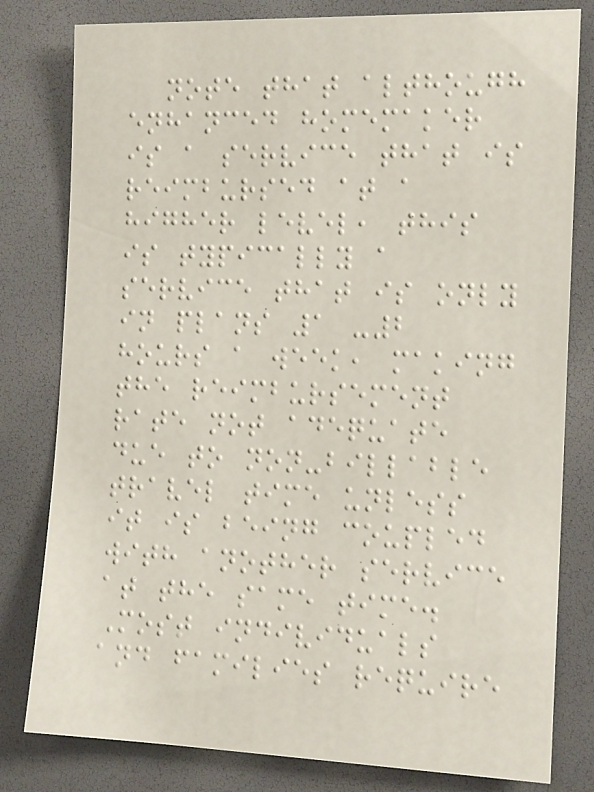note that although
enhanced homemaker
is a service that is
reimbursed at a
higher level, this
is typically a
service that is only
in plans 1 -2
hours a week, making
the reimbursement
rate not adequate
due to non-billable
travel time unless
it is being coupled
with another service
at the same time.
Most individuals
and families require
